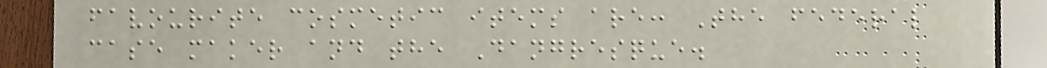favourite cosmetic items are: The federal
case maker and the Dangresque.
